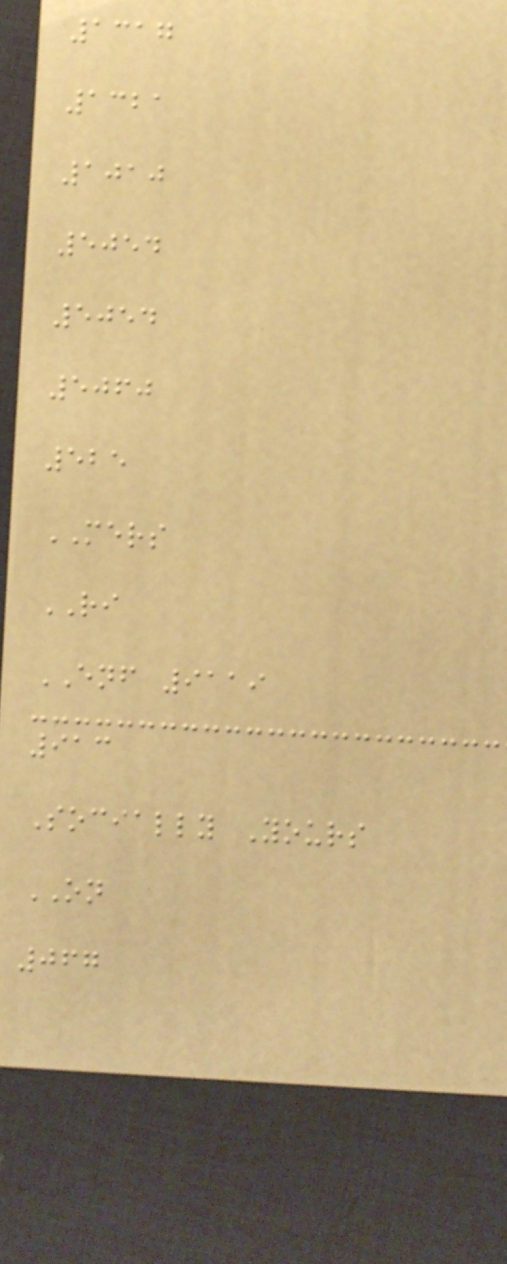1317
1321
1010
5054
5054
5060
525
MERS
RI
ENF 9119
913
Socially Yours
ON
067
